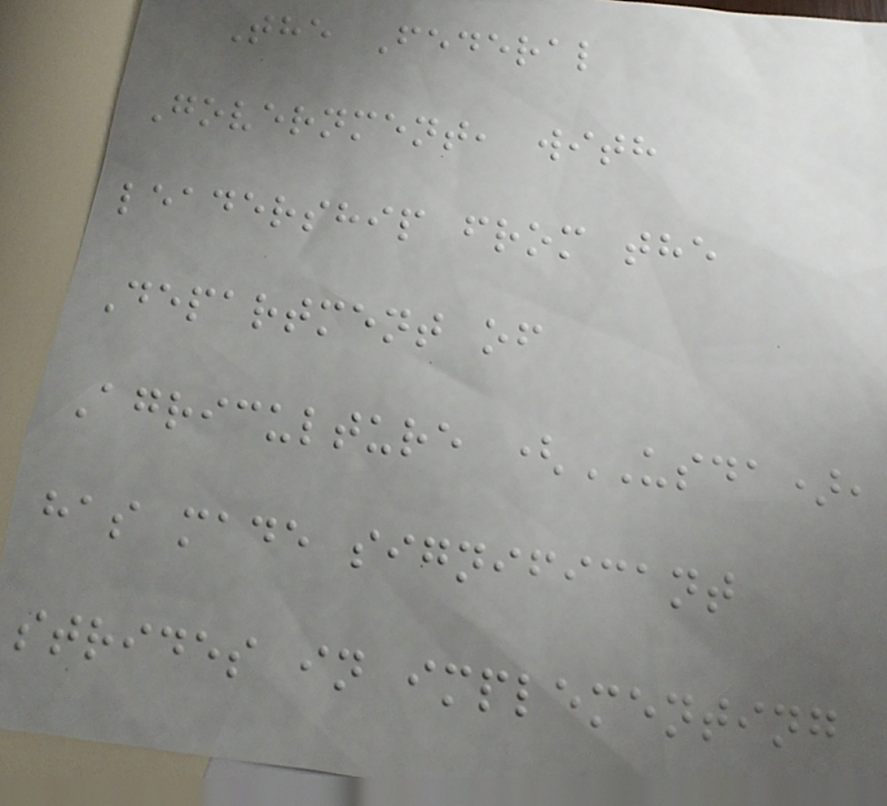The Federal
Government, with
leadership from the
Department of
Agriculture (USDA),
has made significant
strides in implementing
